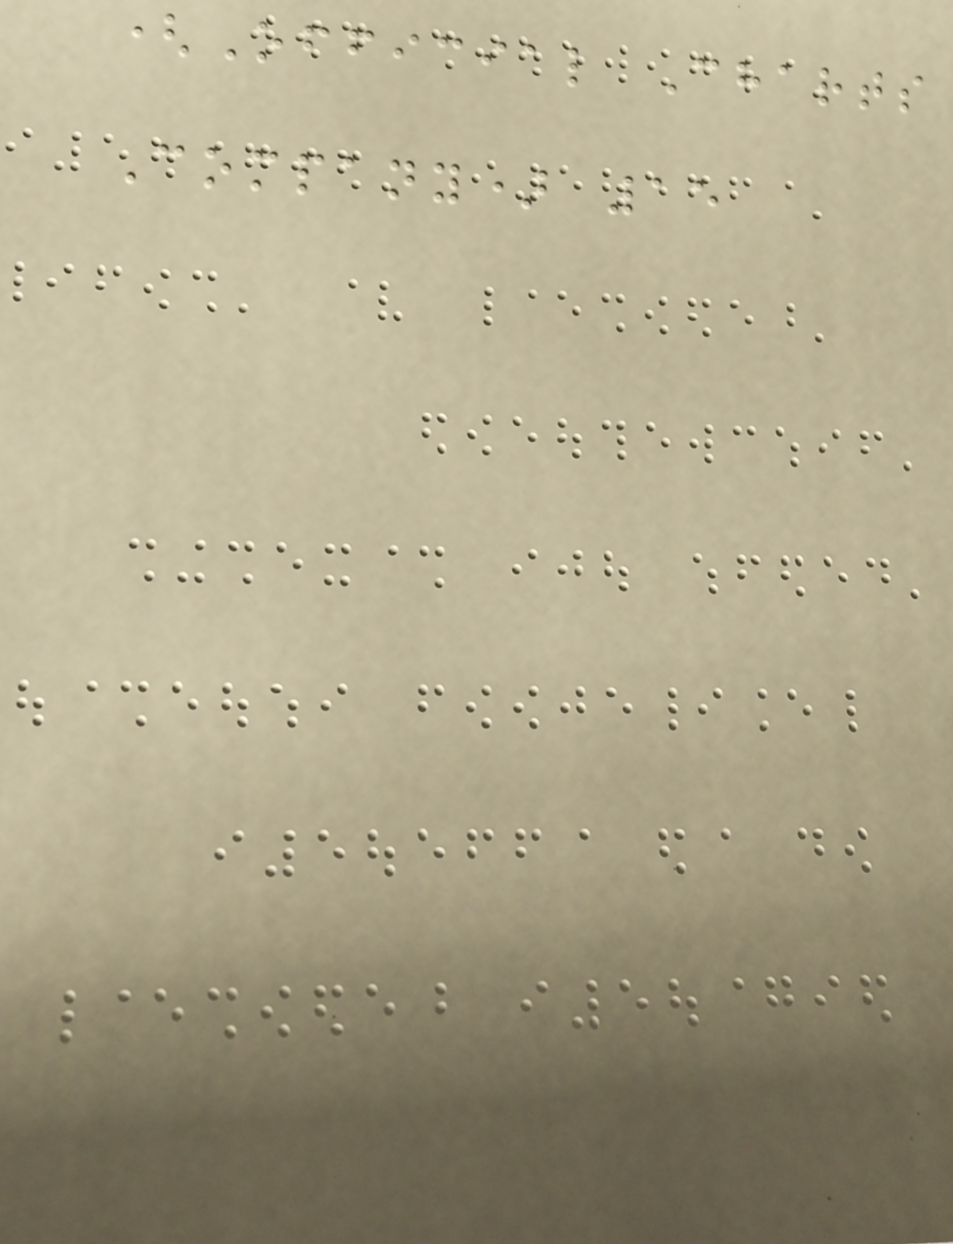(Official Charts
Company) 15
